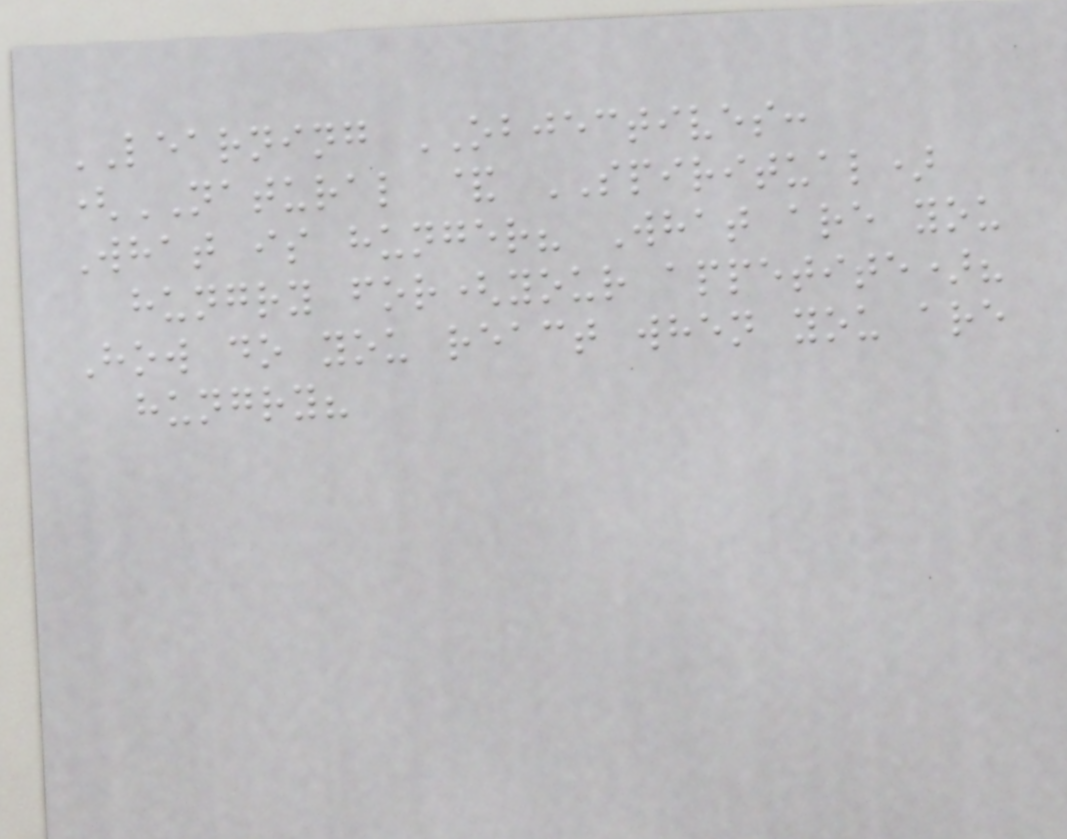LEARNING OBJECTIVES:
(NATURAL & SPIRITUAL)
What is hunger? What are you
hungry for(your appetite)?
How do you react when you are
hungry?
